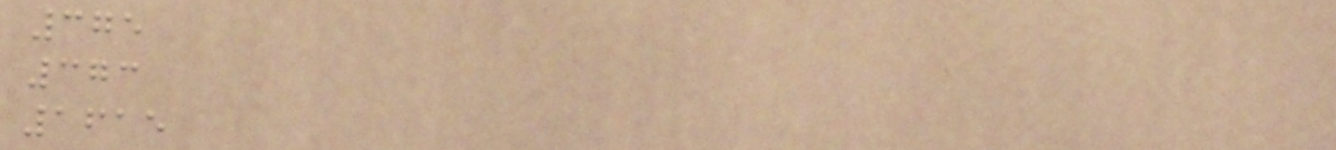375
373
1615
